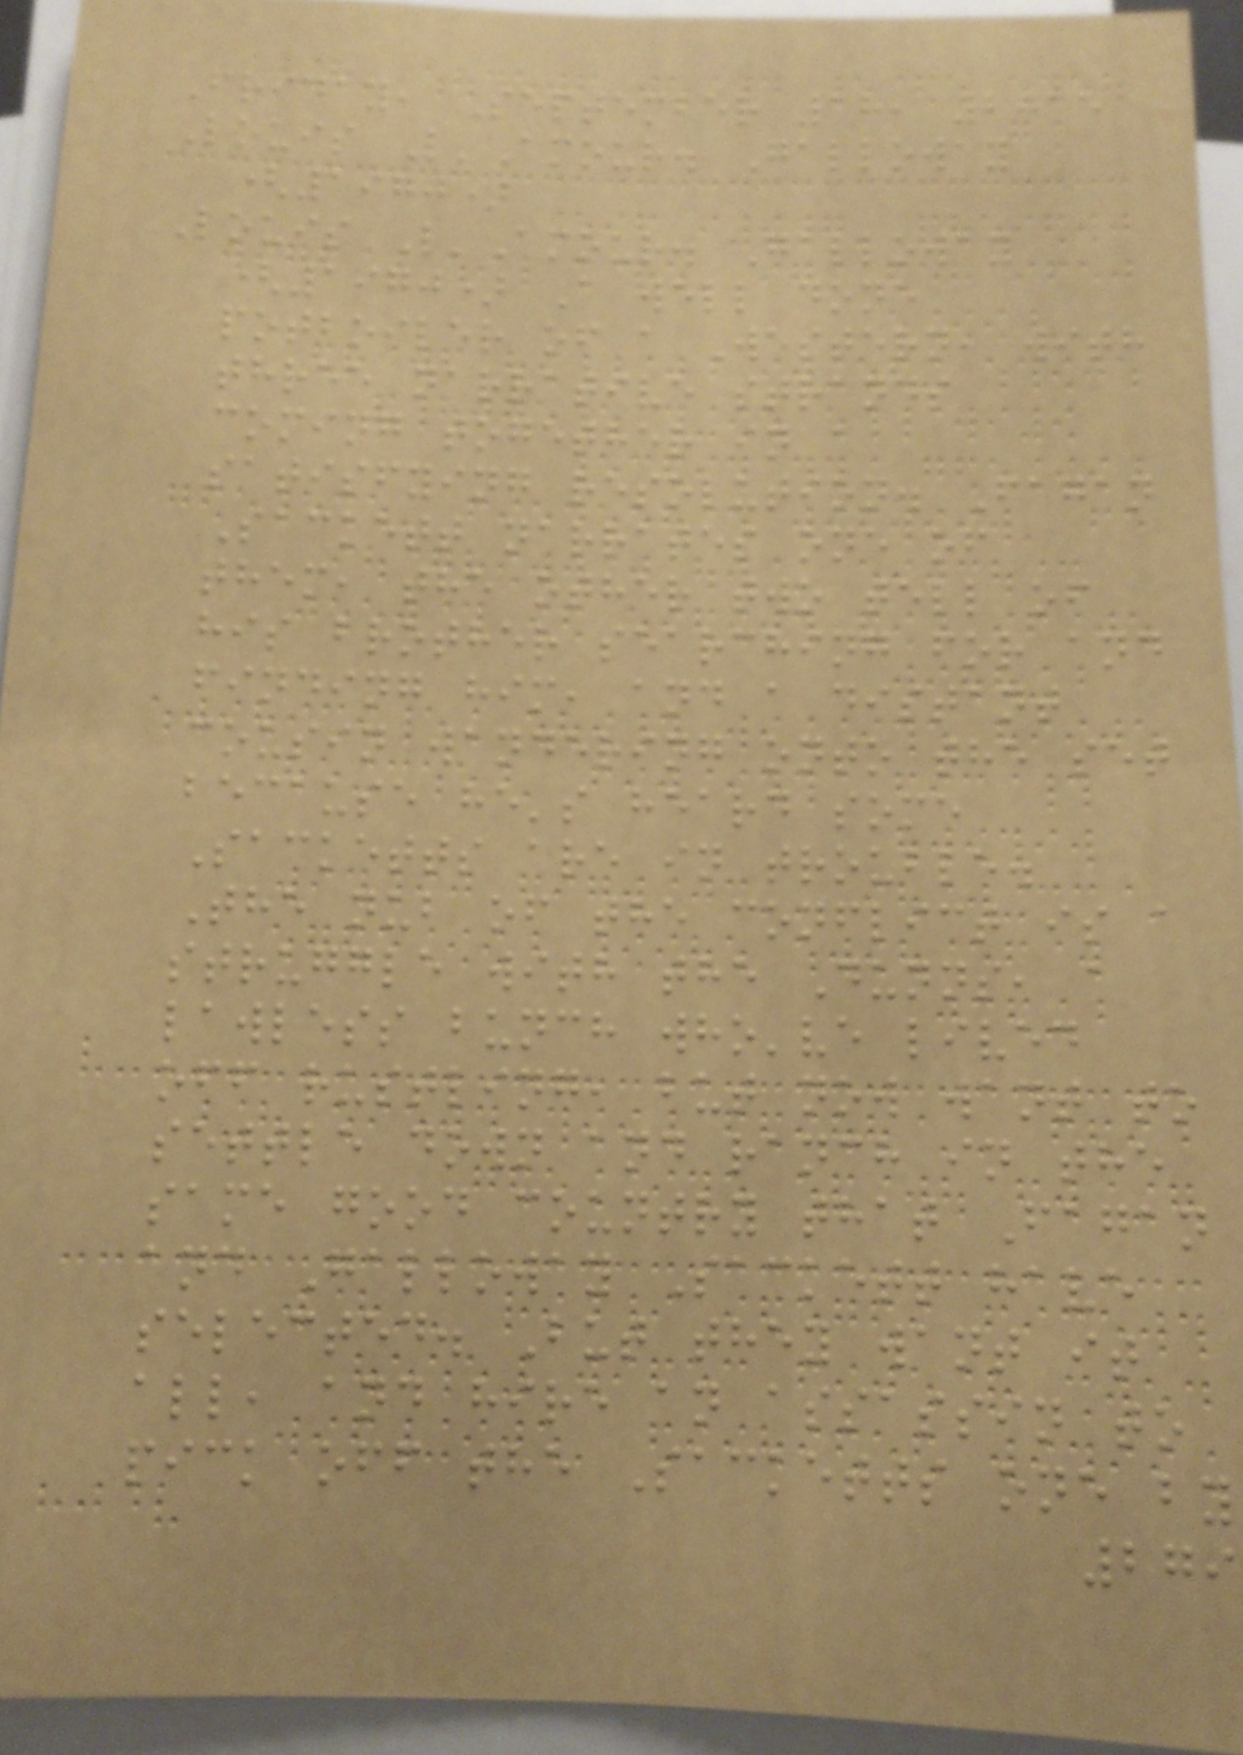Friday, September 18, 2015
Louis L'Amour. Galloway
(1970)
Louis L'Amour. Galloway
(1970) A well done
potboiler of a Western, with
three narrative strands
coming together in a
satisfying resolution. Fagan
Sackett narrates one of
them, the other two tell of
his brother searching for and
finding him, and a distant
cousin wandering onto the set
because he's heard some
Sacketts are in trouble.
The nub of the conflict is a
struggle with the Dunns, a
lawless bunch who've lived
off rustling, but now want to
settle down and ranch in the
same good country that Fagan
and Galloway Sackett have
selected. But they want it
all, and hire an assassin to
pick off the Sacketts one by
279
